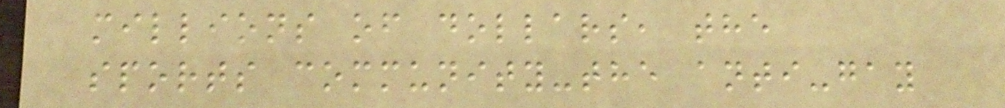millions of dollars, the
sports community-the anti-gay
